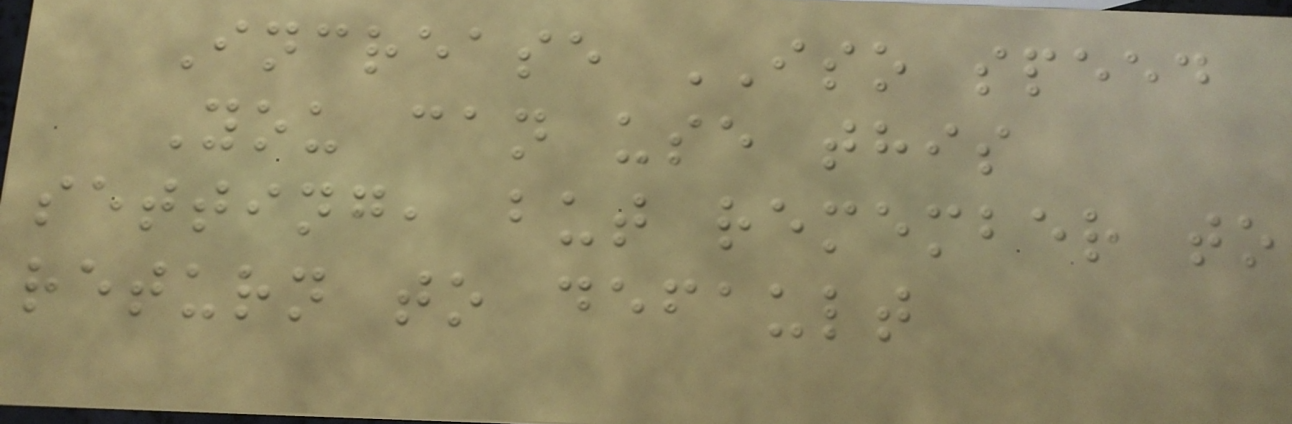Increase ISO speed
You can use this
setting, but remember to
return to default
